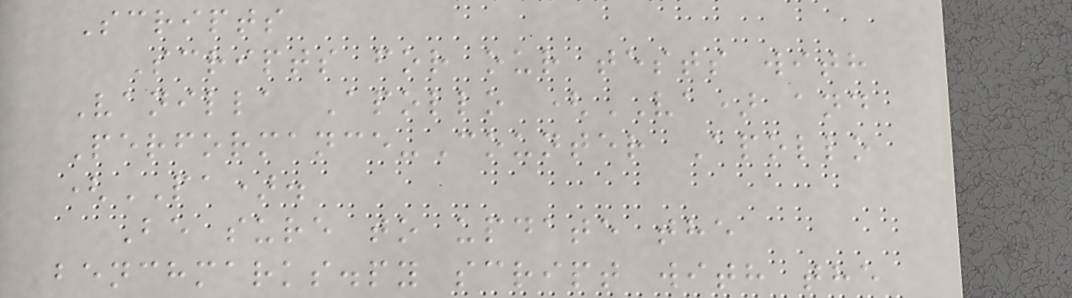Scripts
Scripts for our tests with
Vanilla Apollo (VA) and
Performance-Counter Apollo
(PA).
Be sure to update the
benchmarks.py script with the
